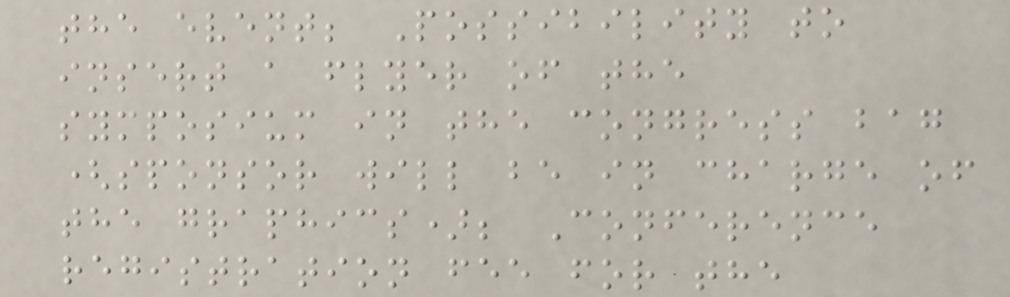the event; Possibility to
insert a flyer of the
symposium in the congress bag
(sponsor will be in charge of
the graphics); Conference
registration fee for the
